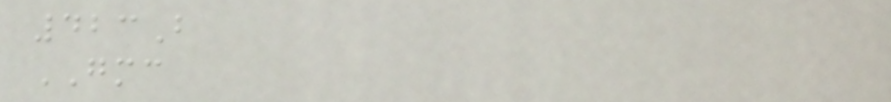423B
GMC
